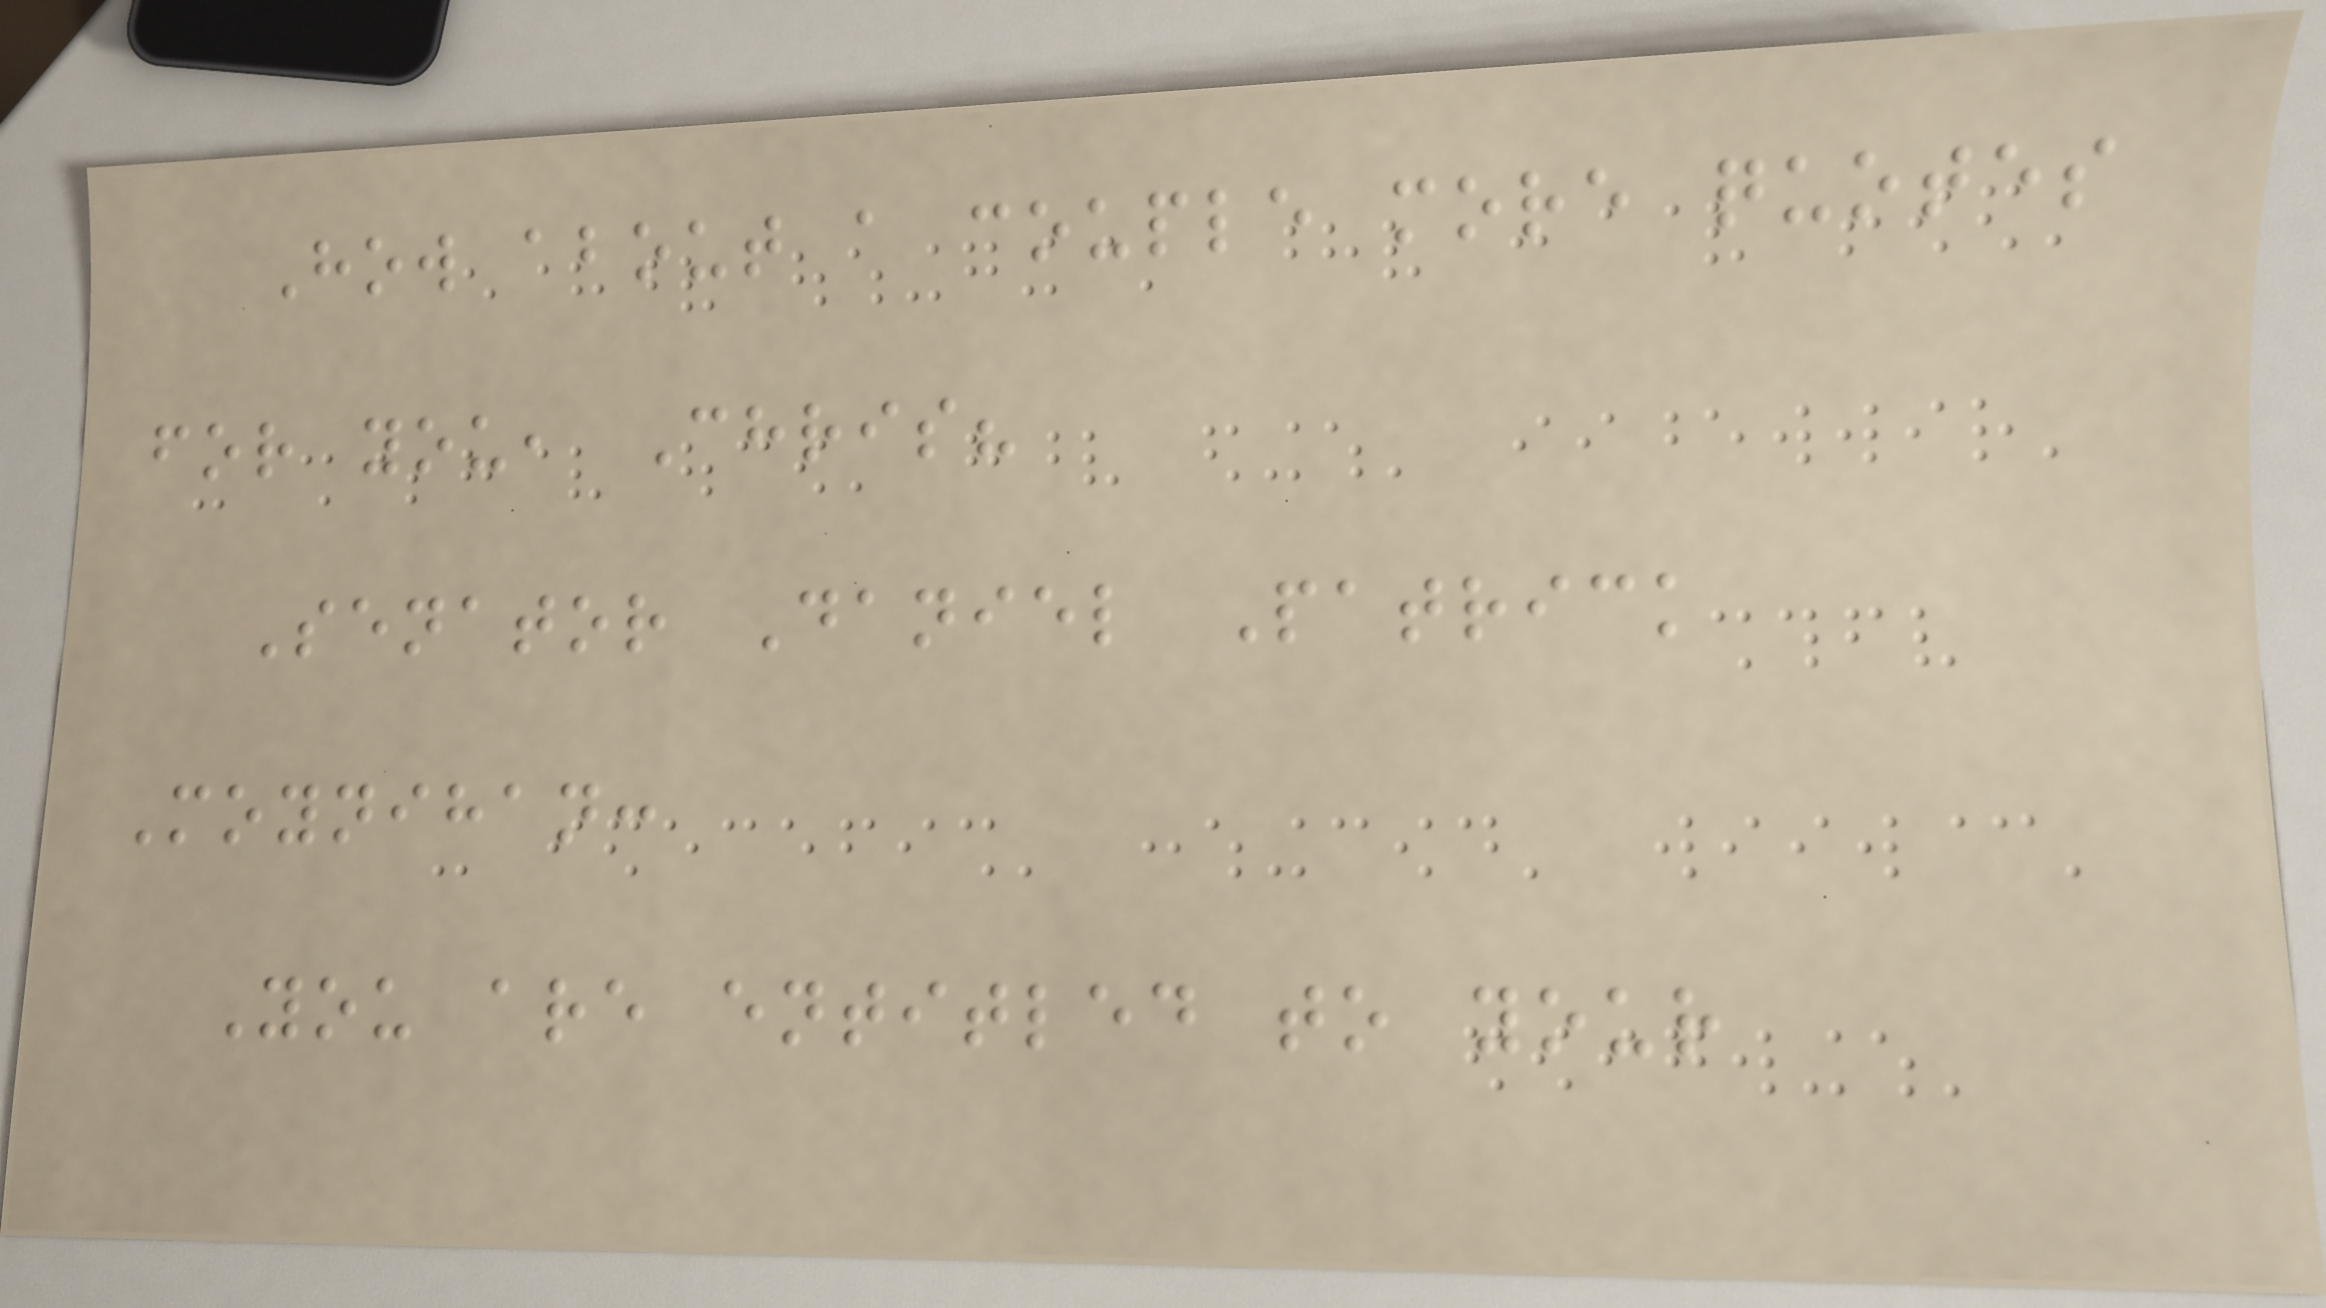How about a couple more quotes
for you, Chris?
Senator Daniel Patrick
Moynihan:
You are entitled to your
